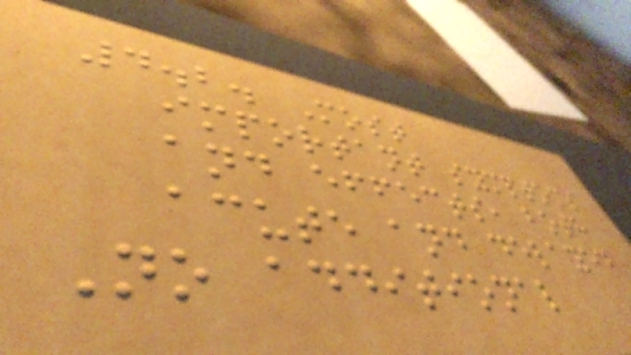4.2. Most
important symptoms
and effects, both
acute and delayed
No additional
